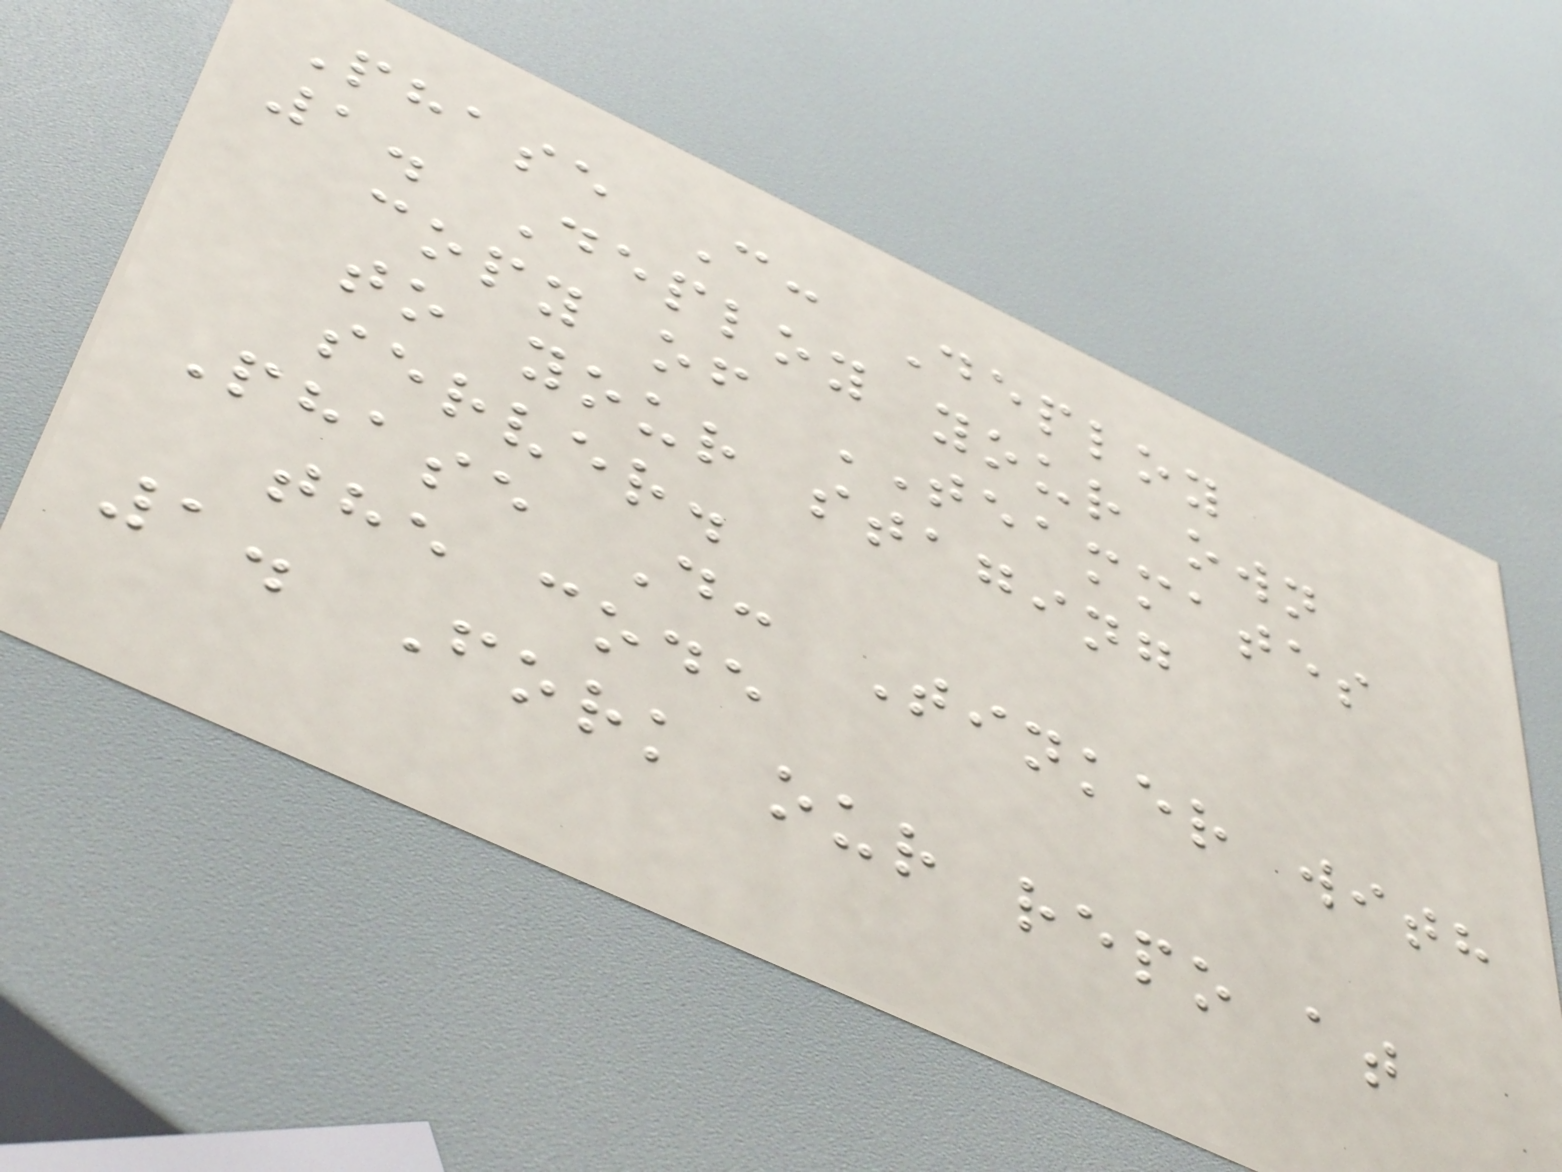Phase C: Deploy
1. Deploy your own
copy of TEAMMATES
to your staging
server.
Phase D: Tinker with
the code
1. Fork our repo at
